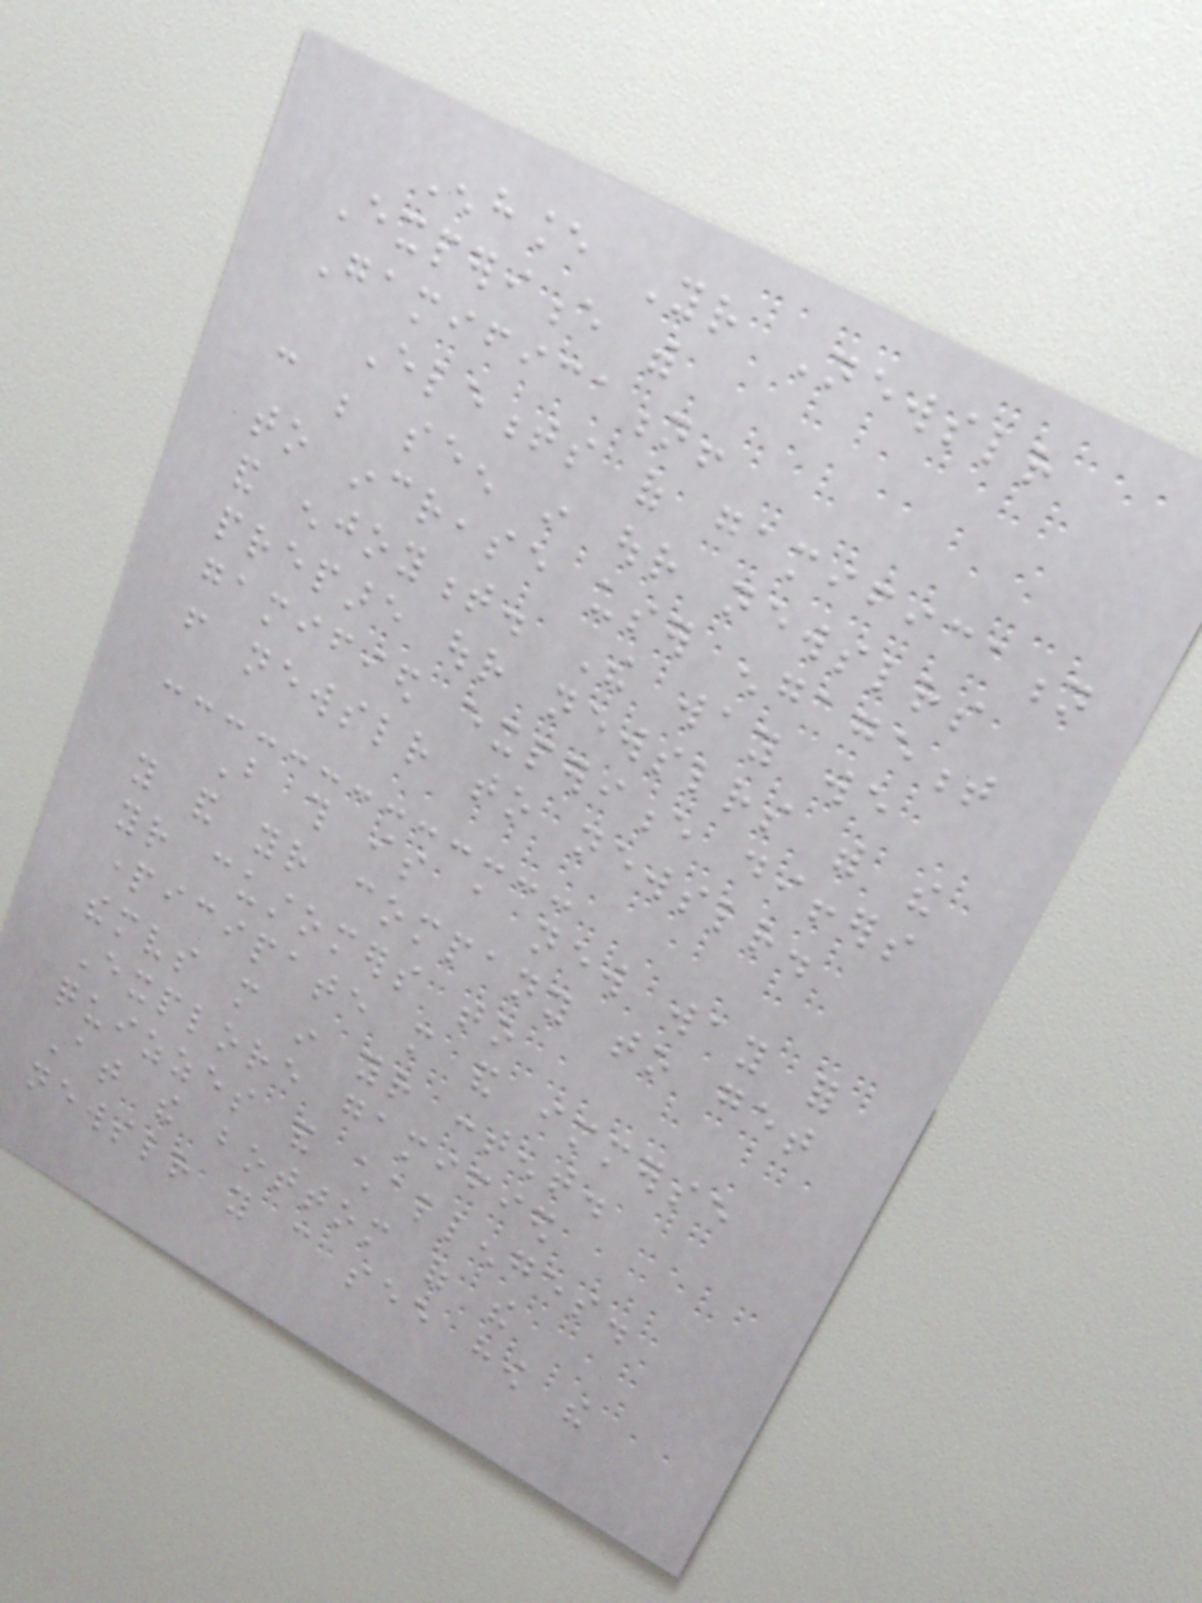Enhance Your Newsletter
Experience with
Gamification!
Elements of gamification
can be seen in our newsletters
to increase user engagement
and enjoyment. The way we
prepare our newsletters with the
gamified experience differs
from newsletter to newsletter.
But this is a new way for
you and your company to get
your customers to
participate more and immerse
themselves more in your content.
Explore gamified
quizzes and challenges.
At the bottom of the
newsletter you can see how the
